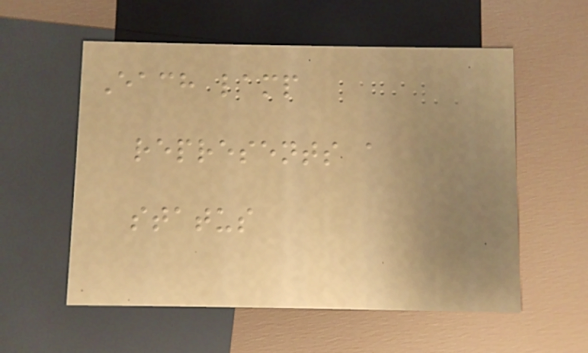Each lamp
represents a
status
